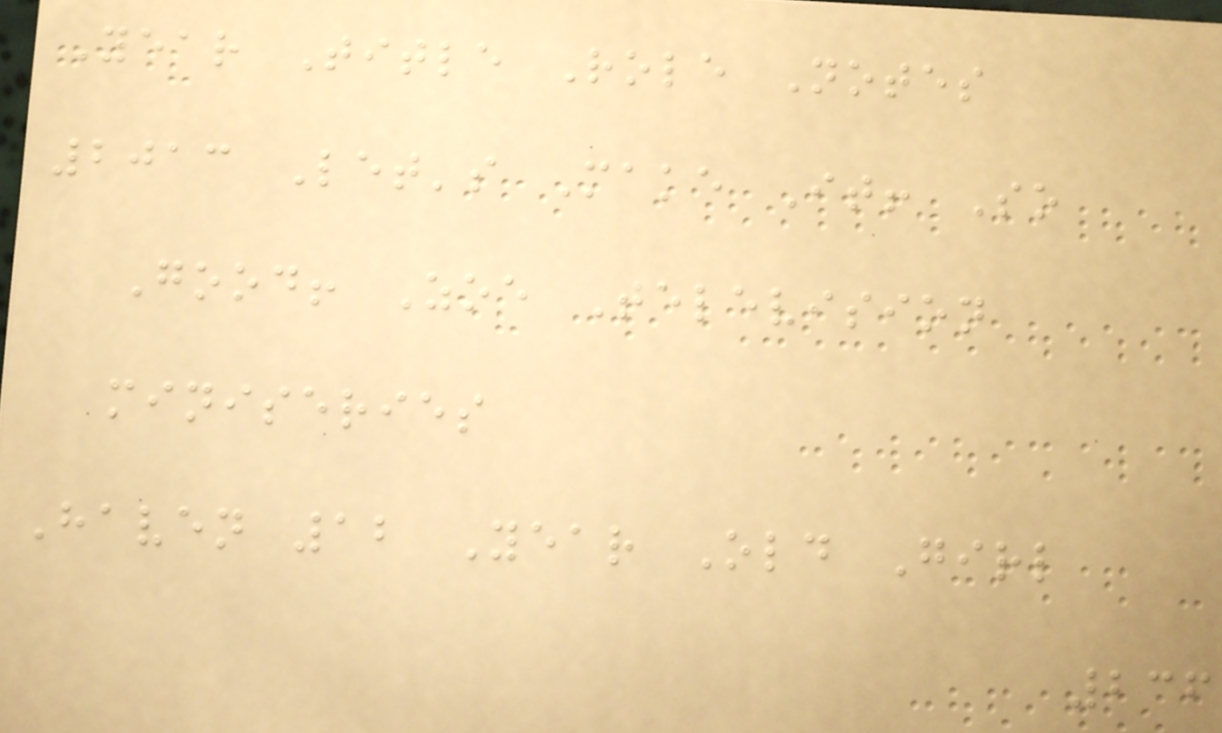Year Title Role Notes
2013 Let's Make It! So
Good! Zoe Television
miniseries
Haven 12 Year Old Girl
236
